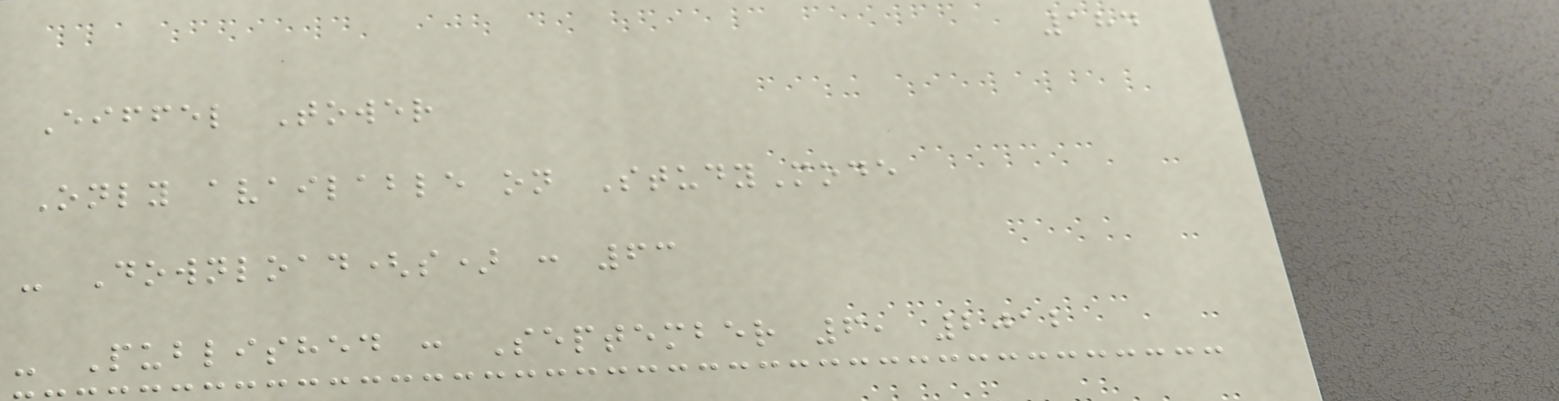184
Eiffel Tower
Only available on StudyMode
- Download(s) : 63
- Published : September 6, 2012
